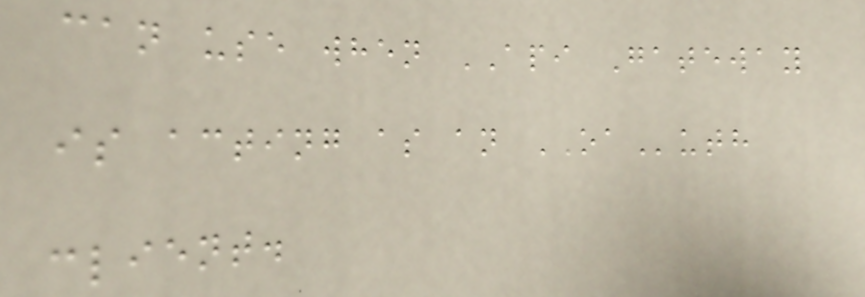can use when API Gateway
is acting as an OAuth
client.
